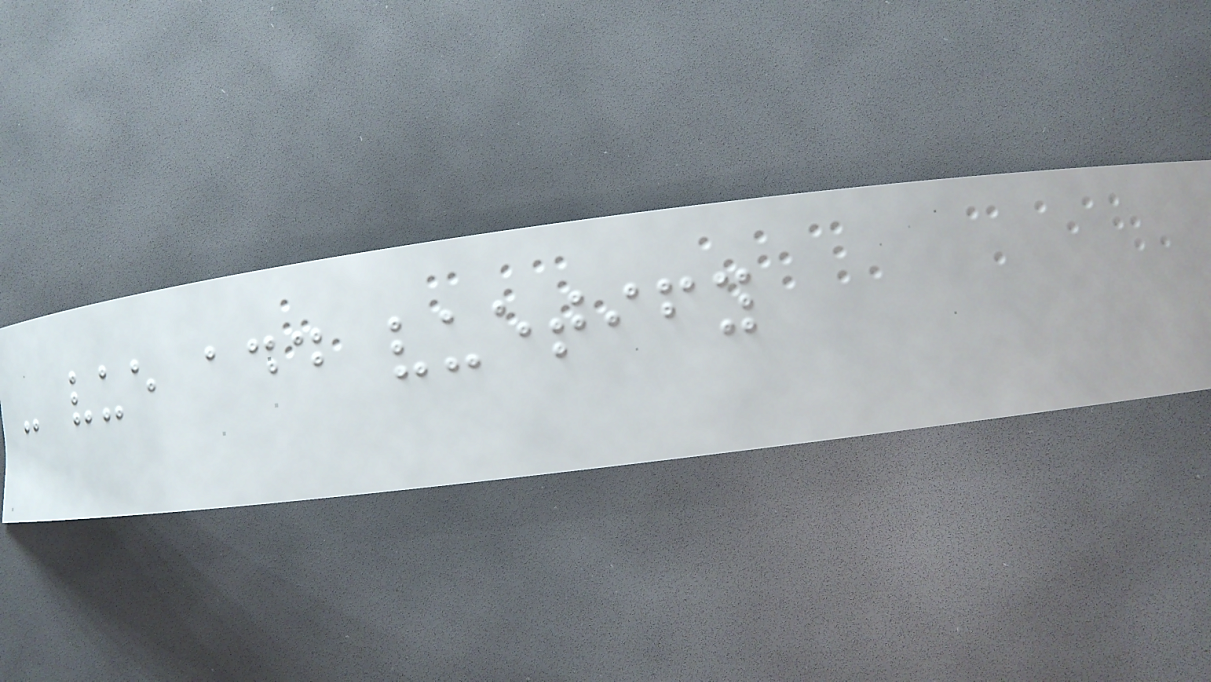- vue add vuetify
